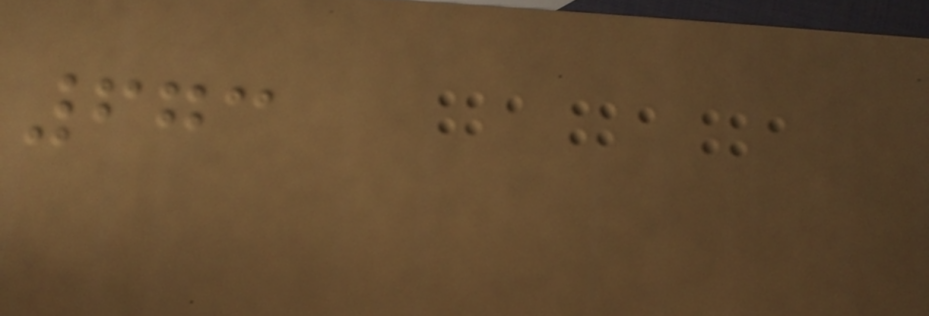673
